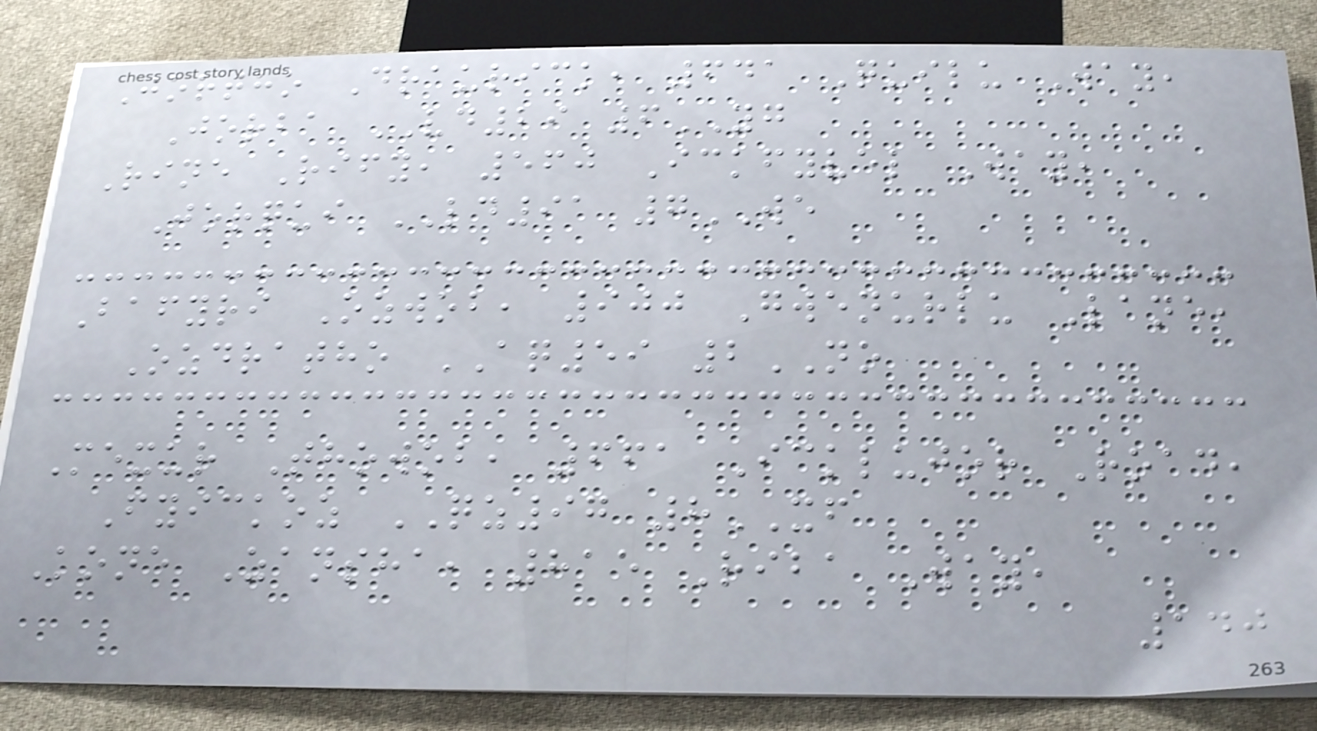Jortho Draurick, 641 Quilu Way,
Jorba VD29 6YG
Rine Rify, 560 Ickfyvel Way,
Jorqui LD91 7WE
Bafyri Ozwob, 900 Gwenurlu Lane,
Ozdratho AQ59 2NO
Mexur Thowob, 661 Icklujor Road,
Fyickoz QZ97 8XF
Kone Zansha, 815 Riba Way,
140
